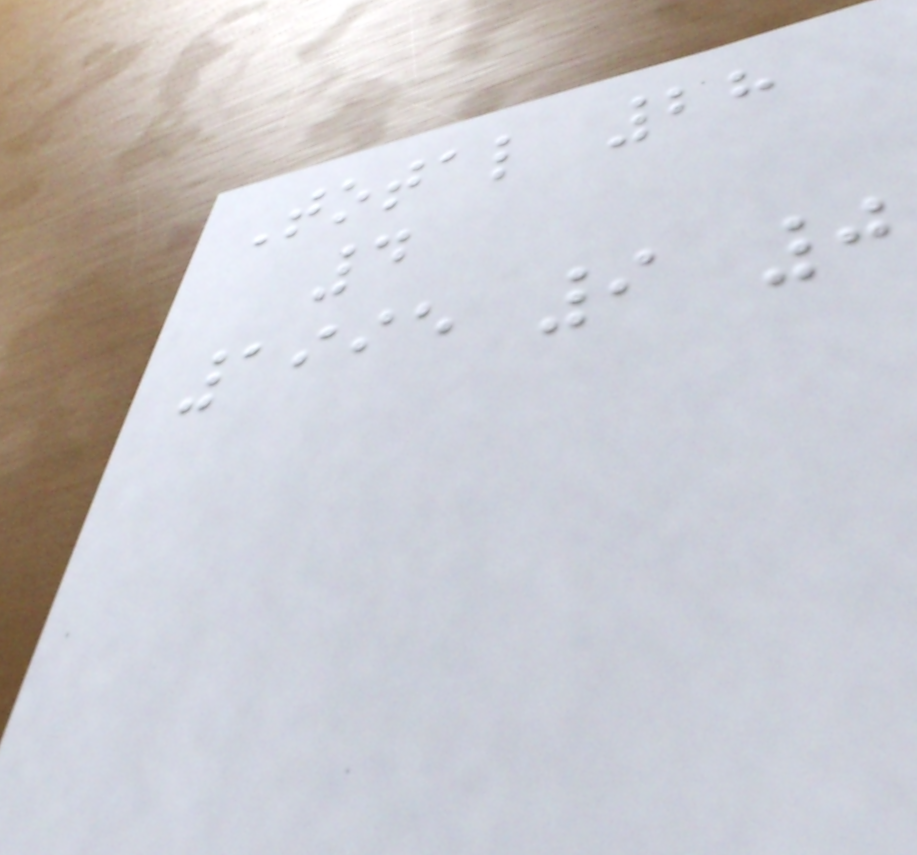Total 28
4
1995 9 0
